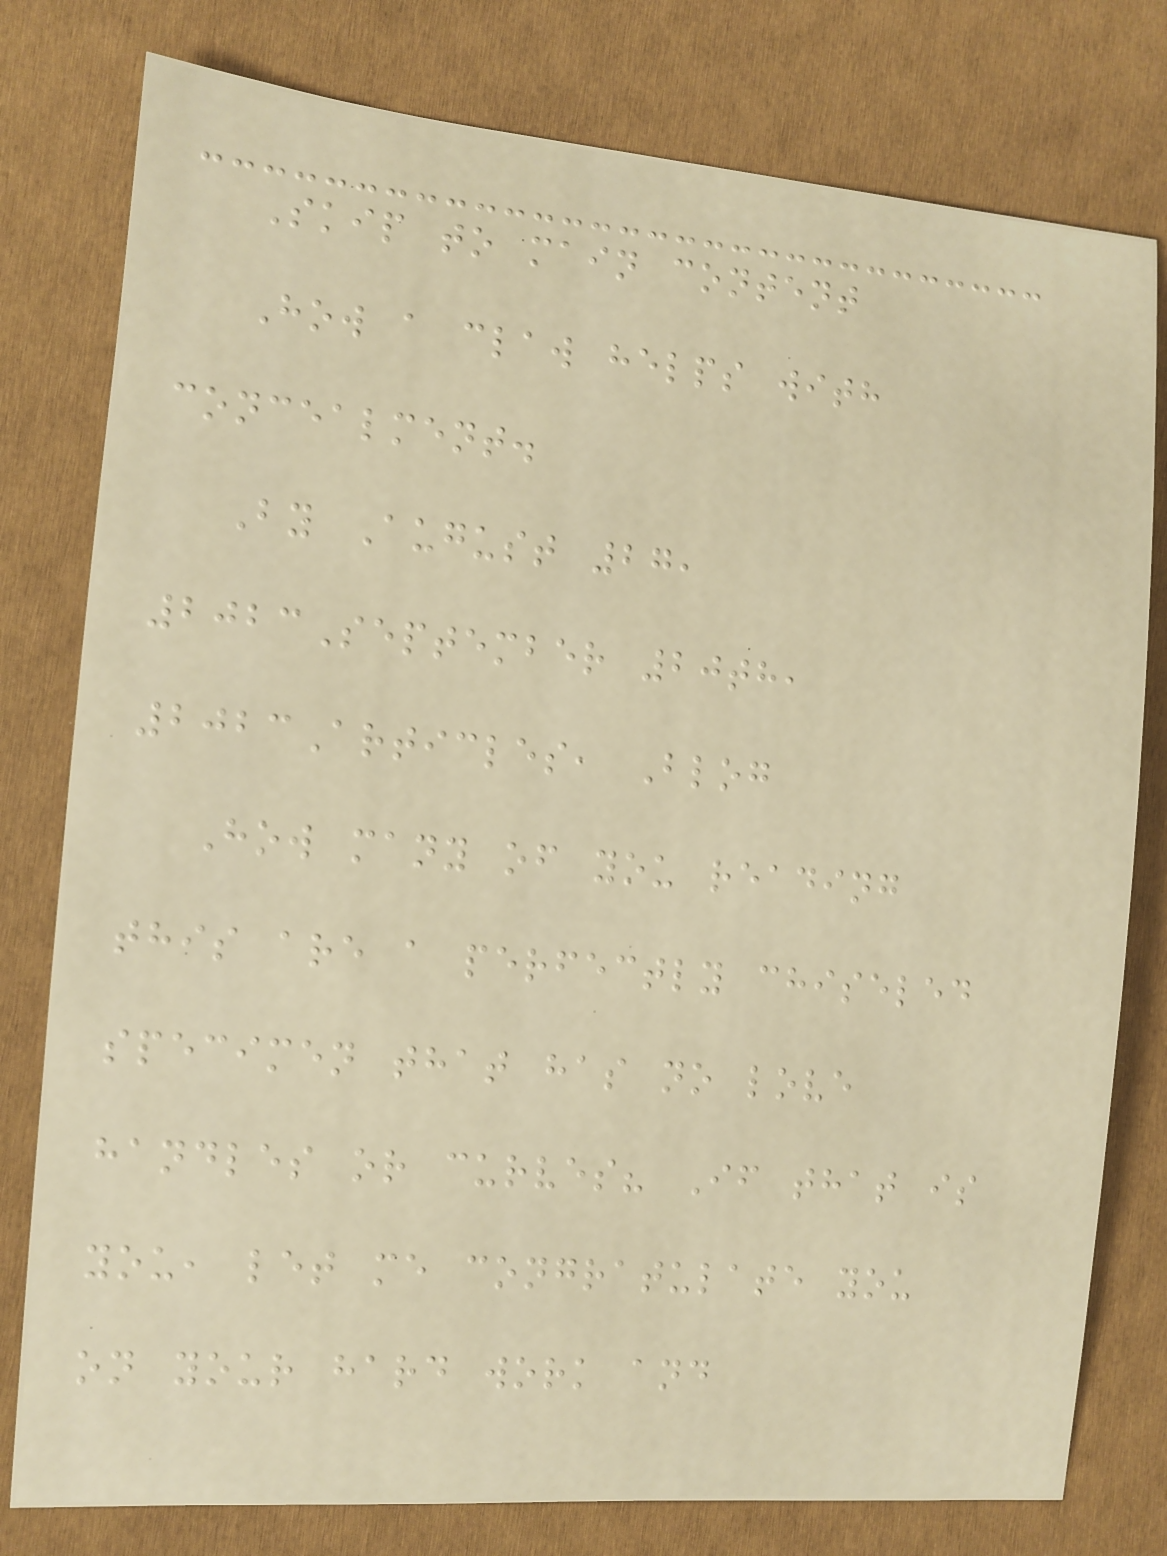Skip to main content
How a claw helps with
concealment.
By August 27,
2023September 20th,
2023Articles, Blog
How many of you reading
this are a perfectly chiseled
specimen that has no love
handles or curves? If that is
you, let me congratulate you
on your hard work and
